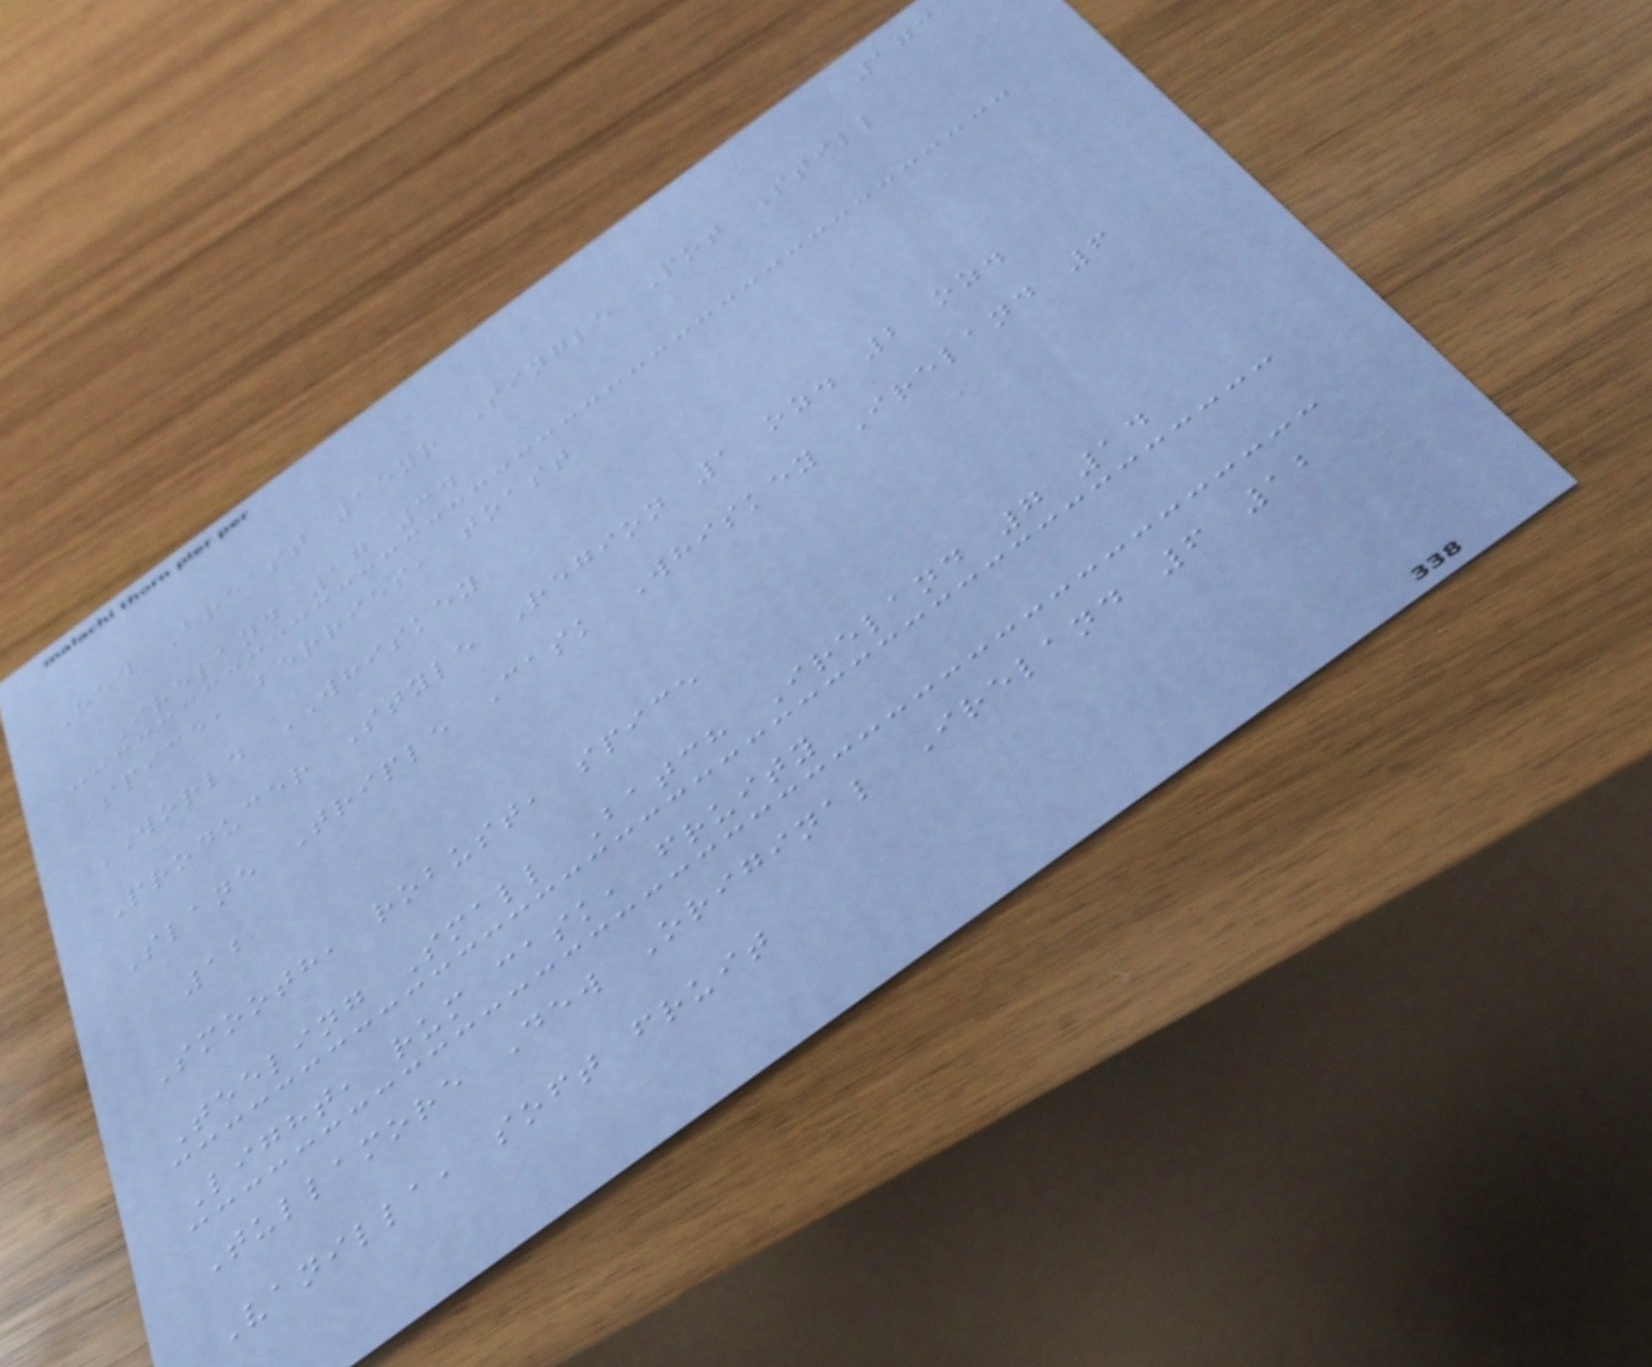173
Red Breast 15yr Single Pot Still
Ireland 17 34
Spice, berries, toast
WORLD WHISKEY
Producer Style Region 1 oz. 2 oz.
Slane Triple Cask Whiskey Ireland 6
12
Smooth, robust, spice
Teeling Small Batch Ireland 7 14
Light, rum cask, fruity
Tullamore Dew Original Ireland 6 12
Vanilla, soft fruit
